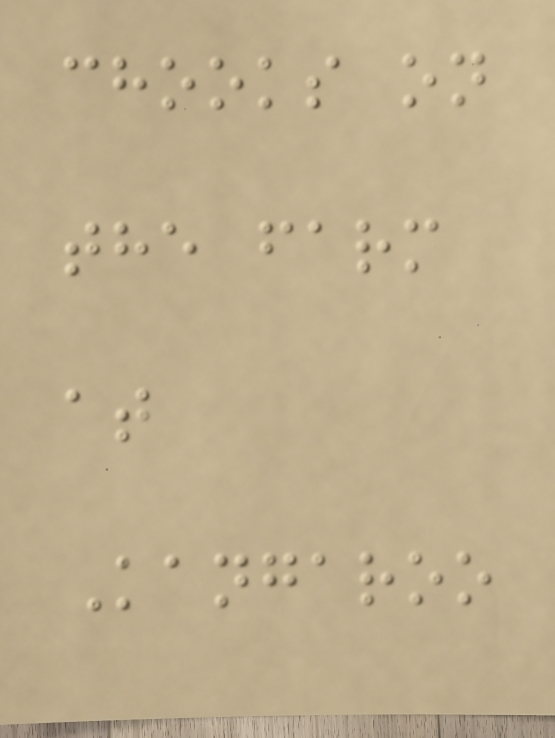chooks on
the farm
at
Kangaroo
